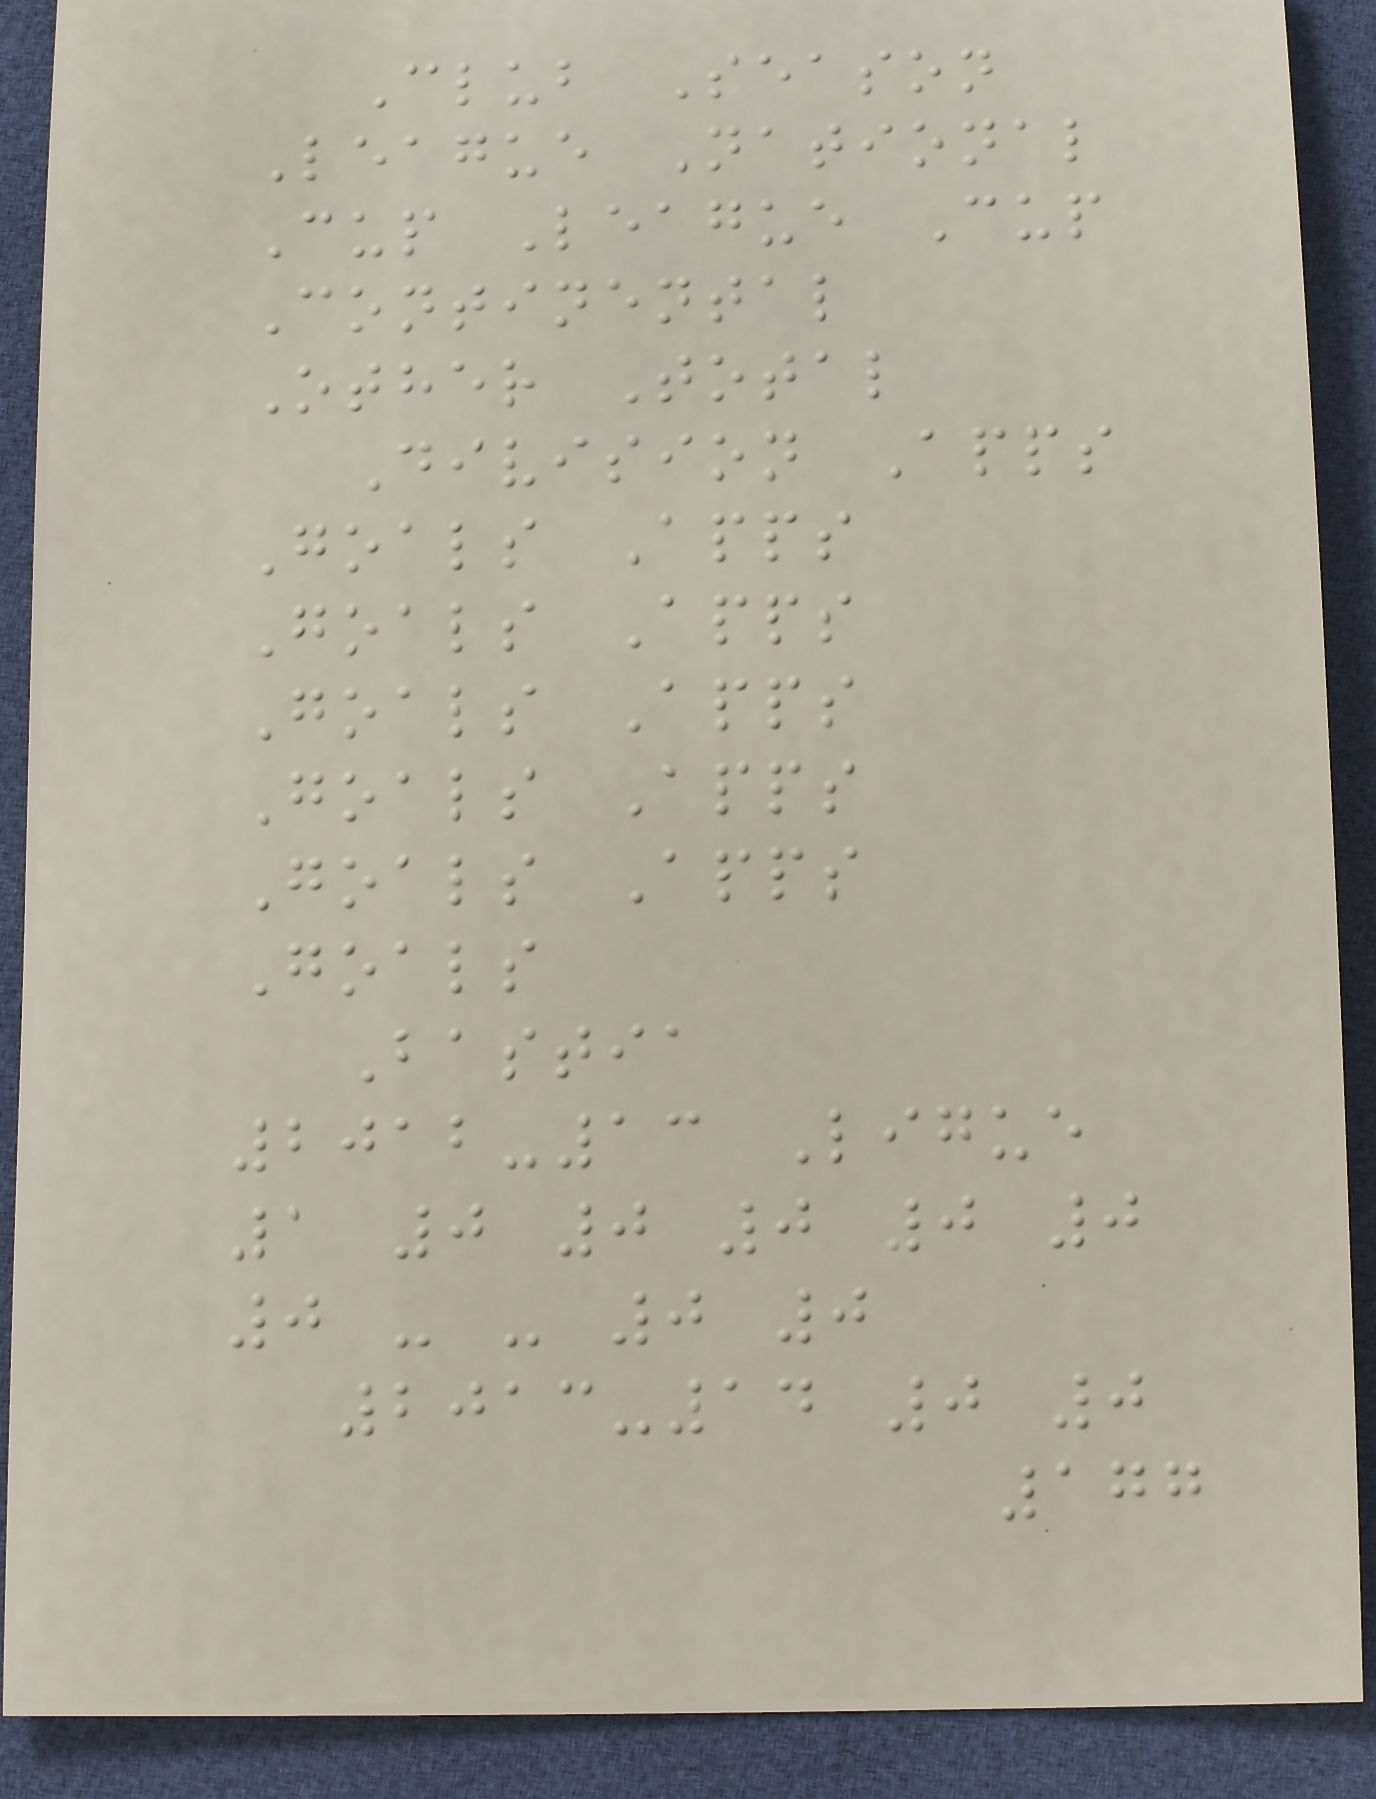Club Season
League National
Cup League Cup
Continental
Other Total
Division Apps
Goals Apps
Goals Apps
Goals Apps
Goals Apps
Goals Apps
Goals
Bastia
2012-13 Ligue
1 0 0 0 0 0
0 - - 0 0
2013-14 0 0
177
